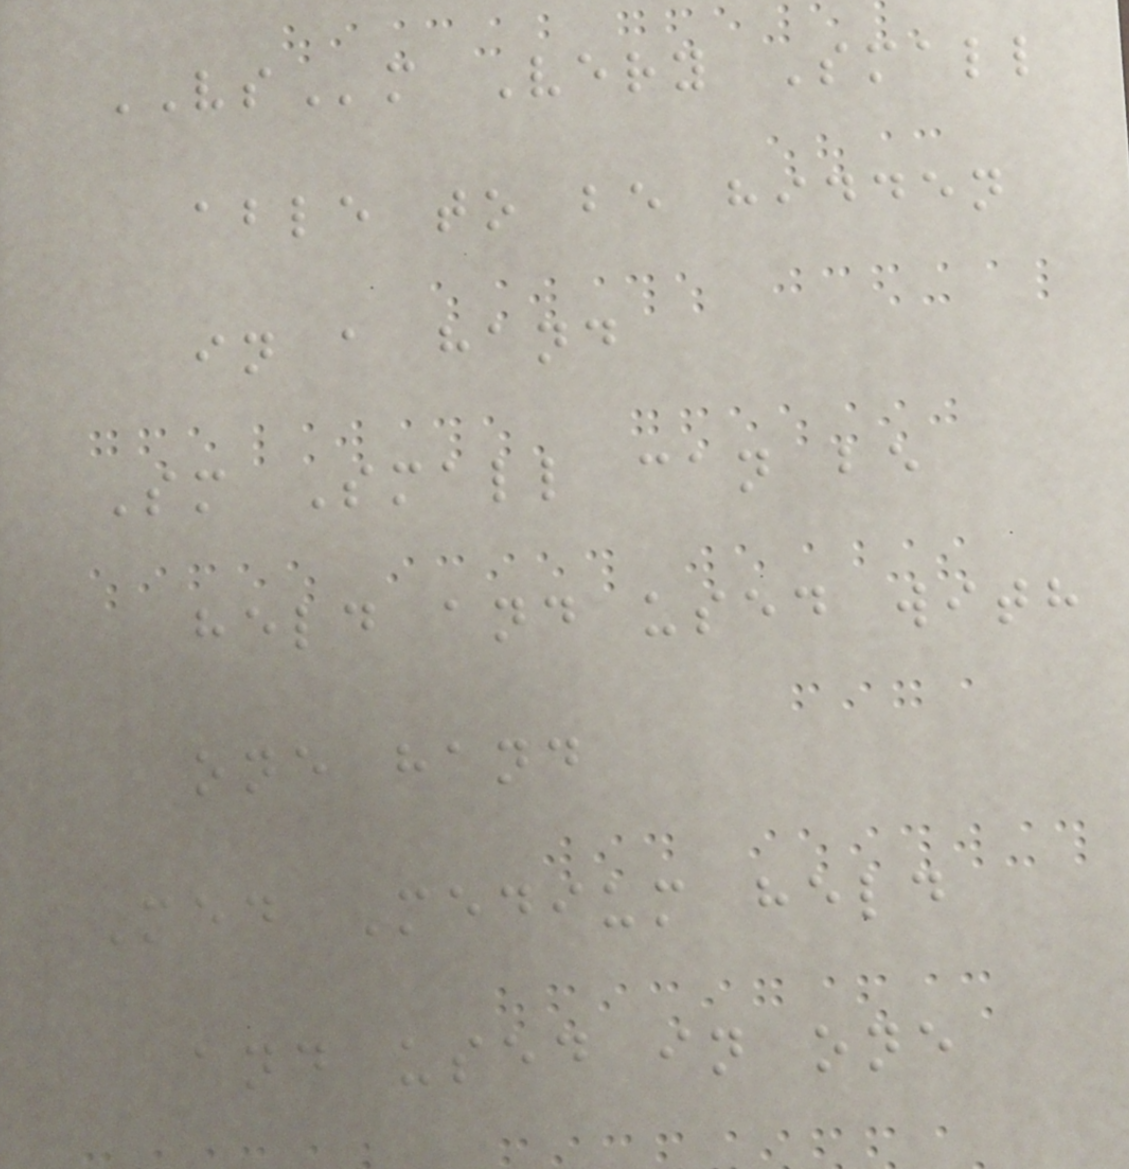VSm Very Small
able to be hidden
in a hand
Sm Small can be
held and used with
one hand
Med Medium held
and used in one
